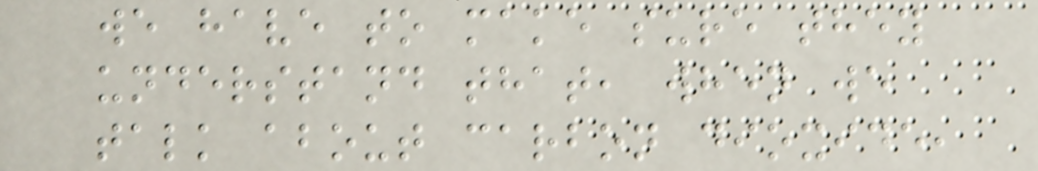we have to make sure they
understand that, when we
talk about carbon dioxide,
